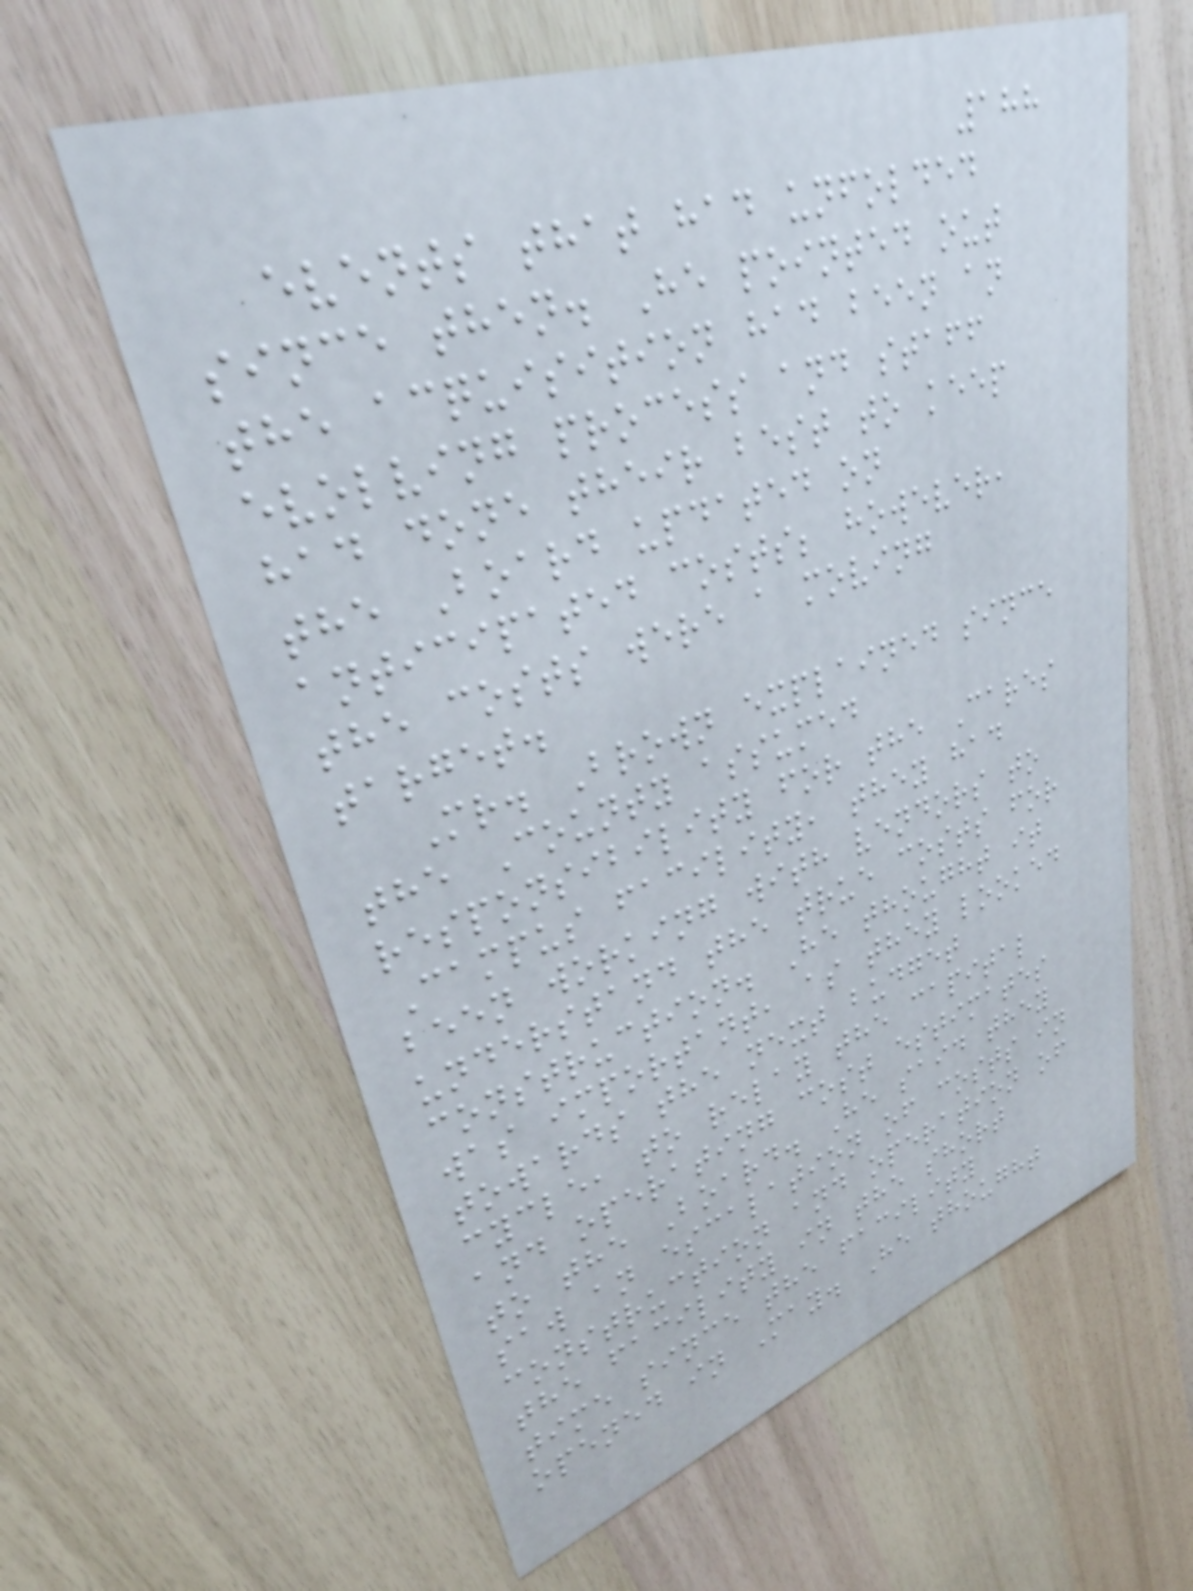188
events that had unfolded
since then. He pointed out
the acquisition had been an
evolving process and staff
had done their best to keep
the Board updated on
anticipated costs; however,
the costs were a moving
target.
Mr. Brown explained since
the County assumed
responsibility for the Cares
Campus facility, they had
been working with vendors to
understand the true costs for
construction. He thought it
was important, as they looked
towards the next budget
cycle, to relay the capital
and operating cost estimates
to the Board. He said they
saw an escalation of costs in
construction and operation of
the facility in the short
time since the facility
opened in May. He thought
